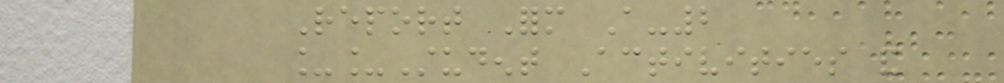Report Form A-2
__Student Activities and
